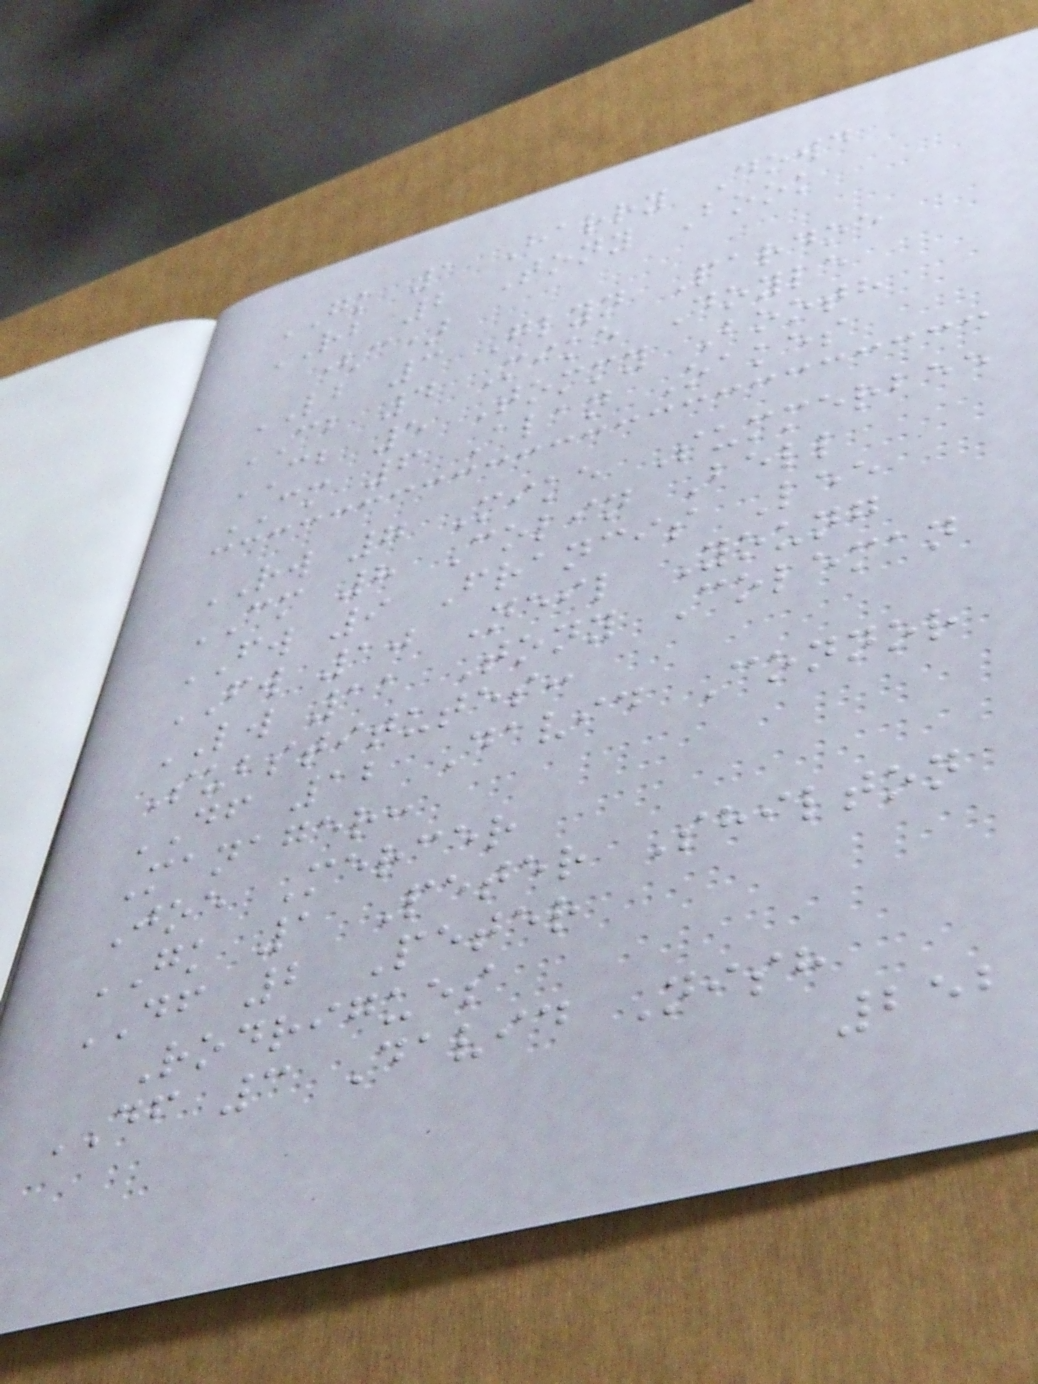GK 1 Harry Dowd
RB 2 Tony Book
(c)
LB 3 Glyn Pardoe
CB 4 Mike Doyle
CB 5 Tommy Booth
CM 6 Alan Oakes
RW 7 Mike Summerbee
CM 8 Colin Bell
FW 9 Francis Lee
FW 10 Neil Young
LW 11 Tony Coleman
Substitutes:
DF 12 David Connor
Manager:
Joe Mercer
GK 1 Peter Shilton
DF 2 Peter
Rodrigues
DF 3 David Nish
252
